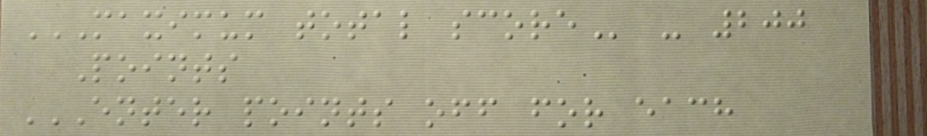MAXIMUM TOTAL SCORE - 200
Points
ENTER POINTS OFF FOR EACH
